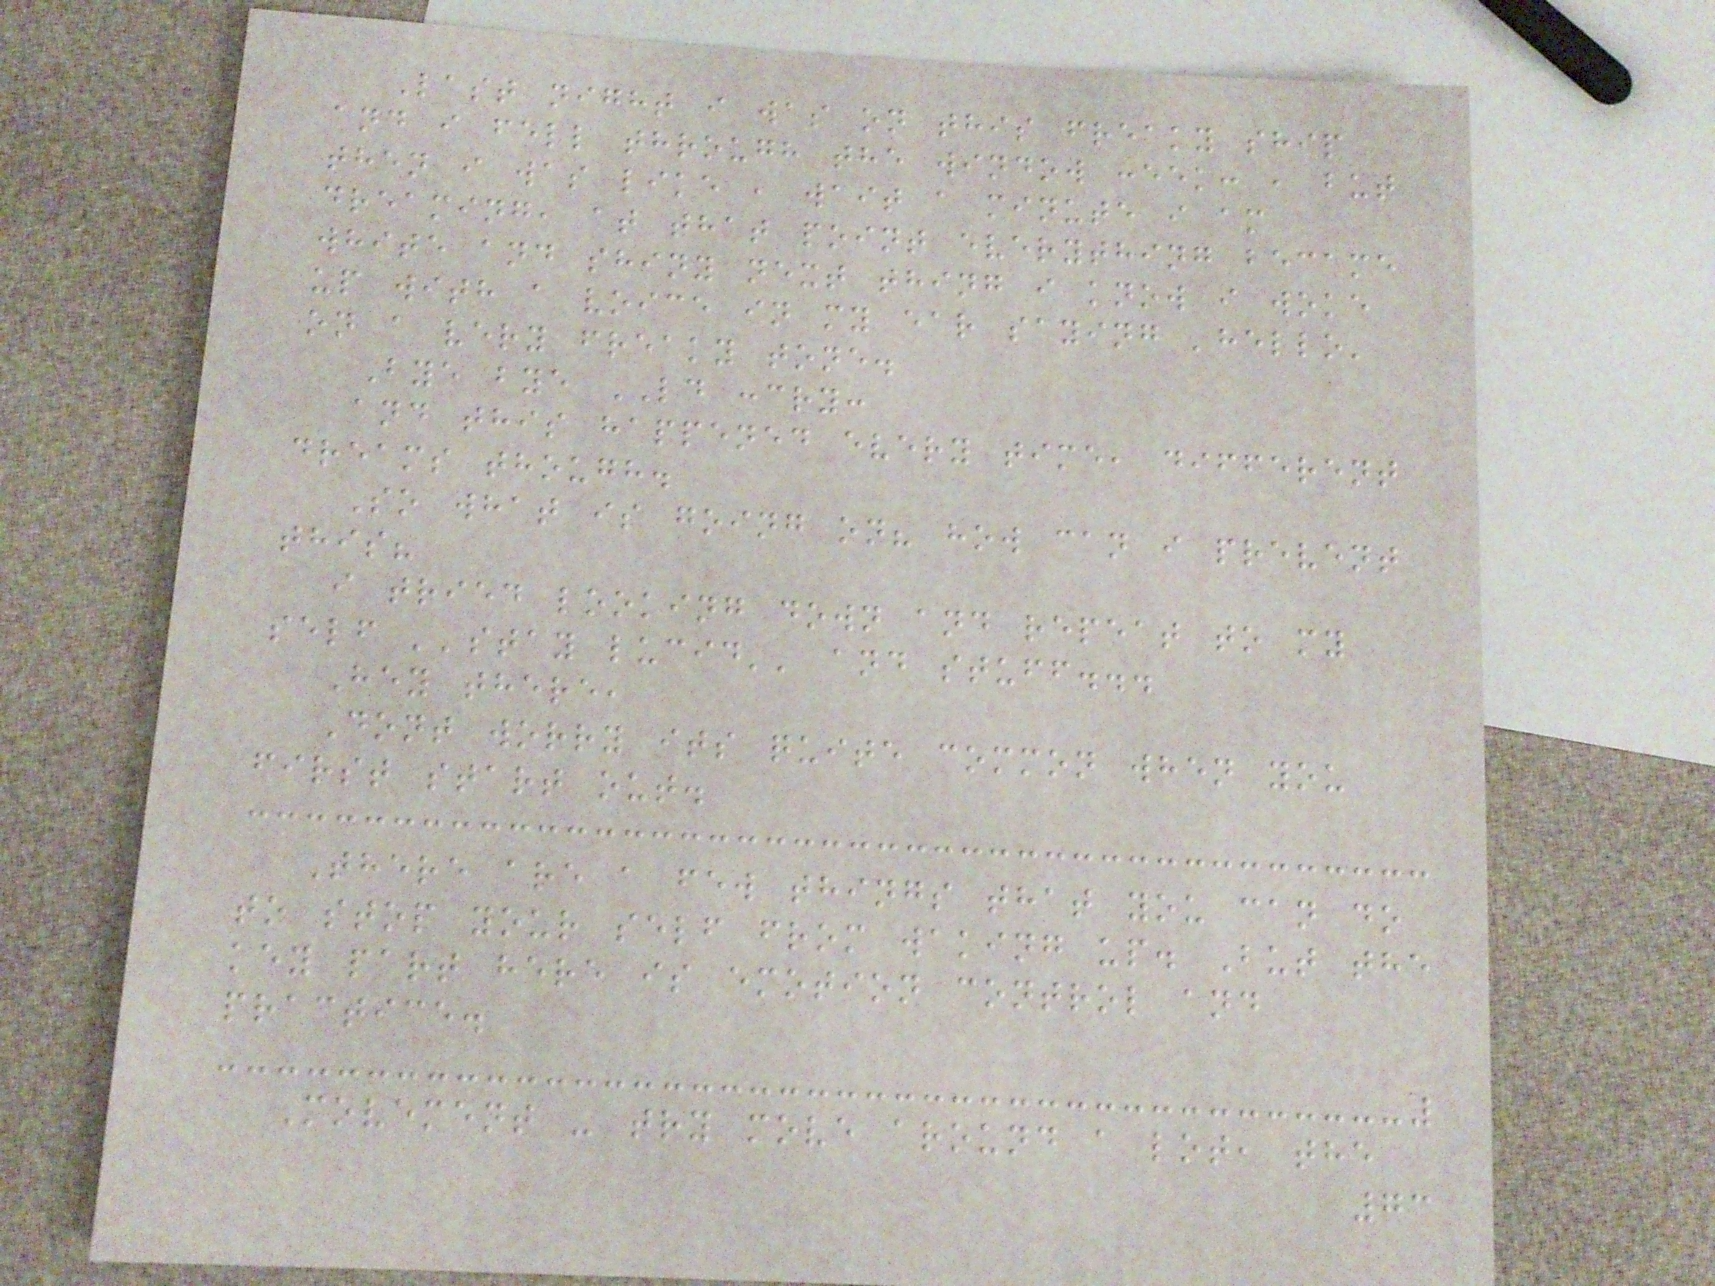Last night i was on this freaky ship
and i fell through the window :eek: , but
then i was like , wait a minute i am
dreaming, at that point everything became
white and shiny next thing i know i woke
up with a voice in my ear saying 'hello'
on a very freaky tone.
Bye bye LD :cry:
and this happened every time, different
dreams though.
So what is going on? how can i prevent
this?
i tried looking down and repeat to my
self ''stay lucid'' and stuff...
Hey there,
Dont worry its quite common when you
first start out.
There are a few things that you can do
to stop your self from waking up. But the
key part here is emotion control and
practice.
Movement - try move around a lot, the
73
